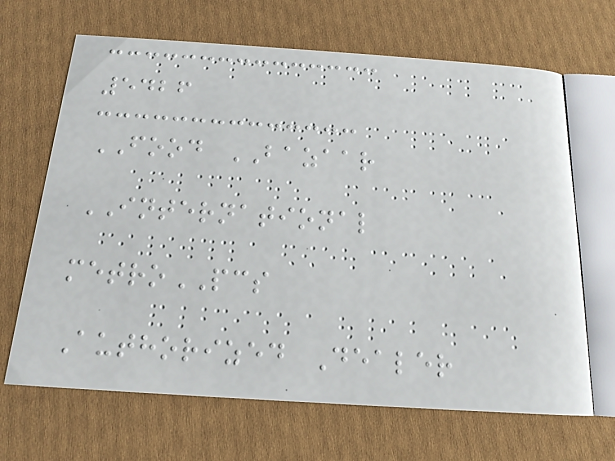5426
FOOD BAZAAR
INTERNATIONAL
metroPCS
Authorized Dealer
